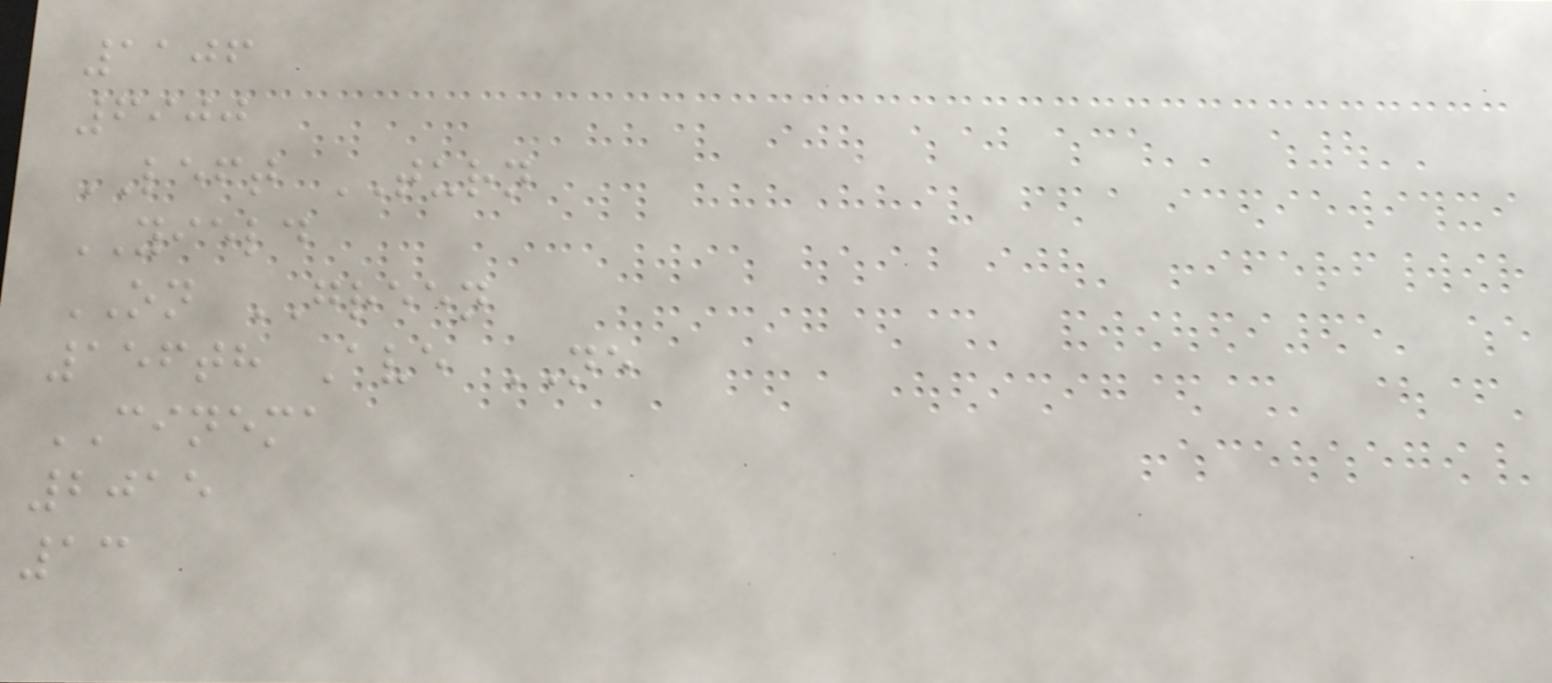1106
6900
LEFT TURN
YIELD
ON GREEN
156th Ave NE
CINEMA
2015
13
